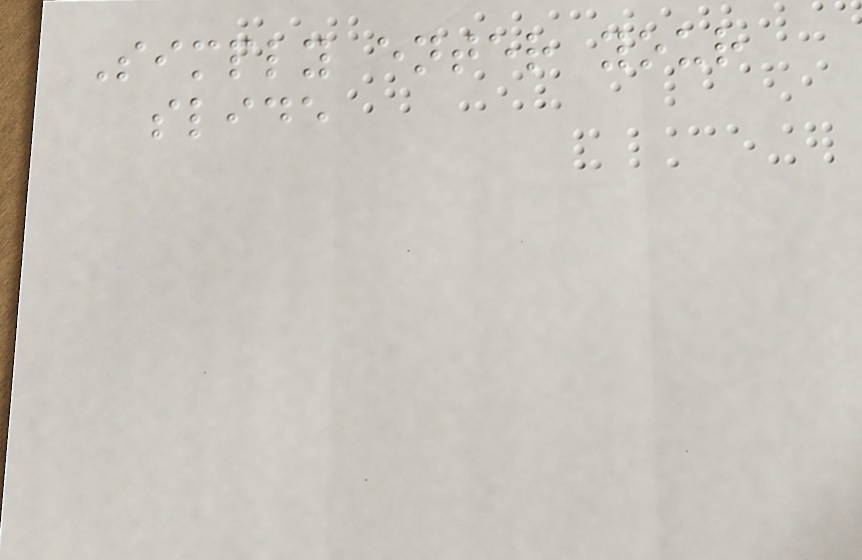Simply enter your
slide
